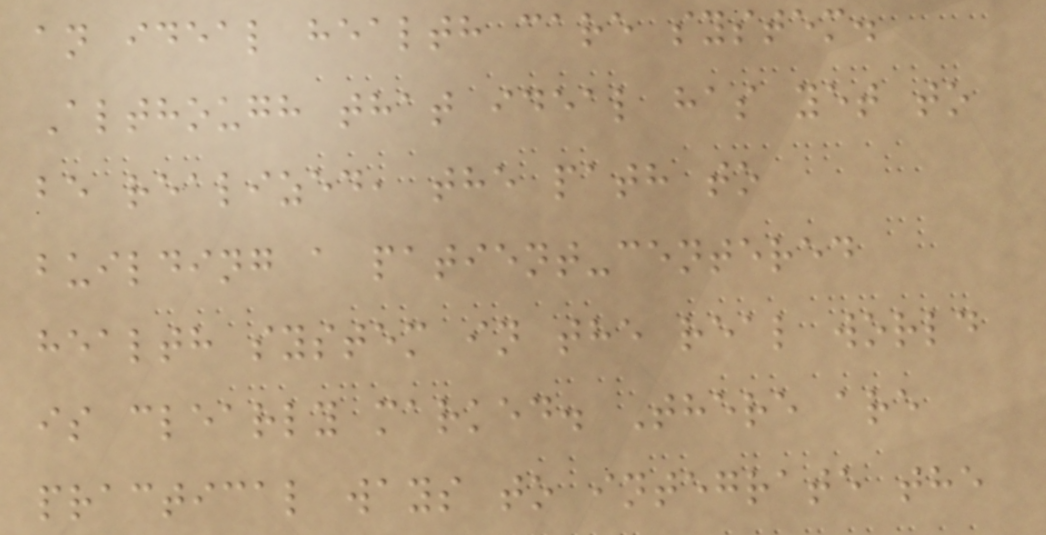an ideal health care system.
Although that ideal has yet to
be realized, the path to
building a patient-centered
health system in the real world
is clearly marked. There are
practical ways to integrate the
